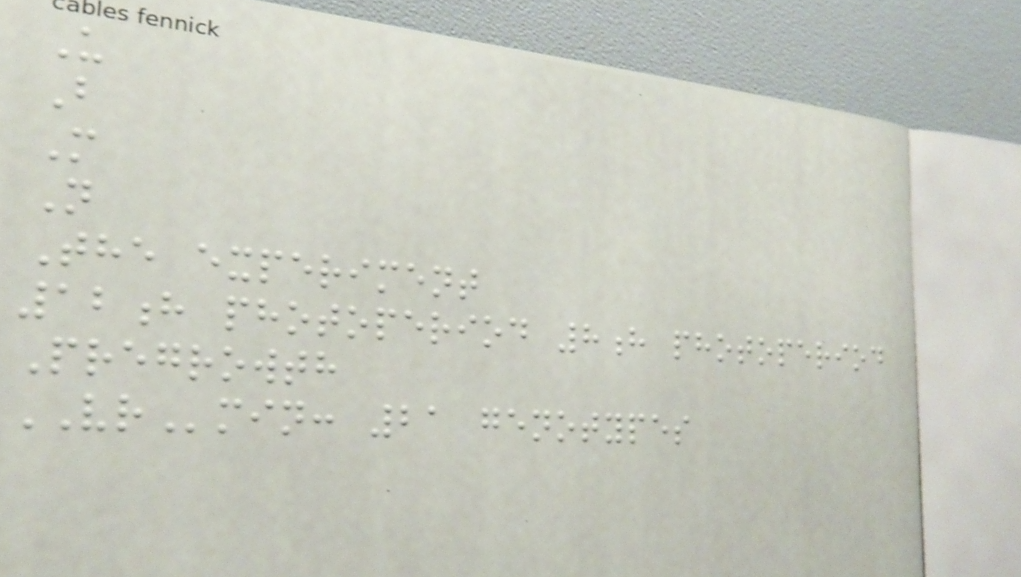U
B
M
N
The experiment
12h photoperiod 8h photoperiod
Pregrowth
VRmin: 21 genotypes
